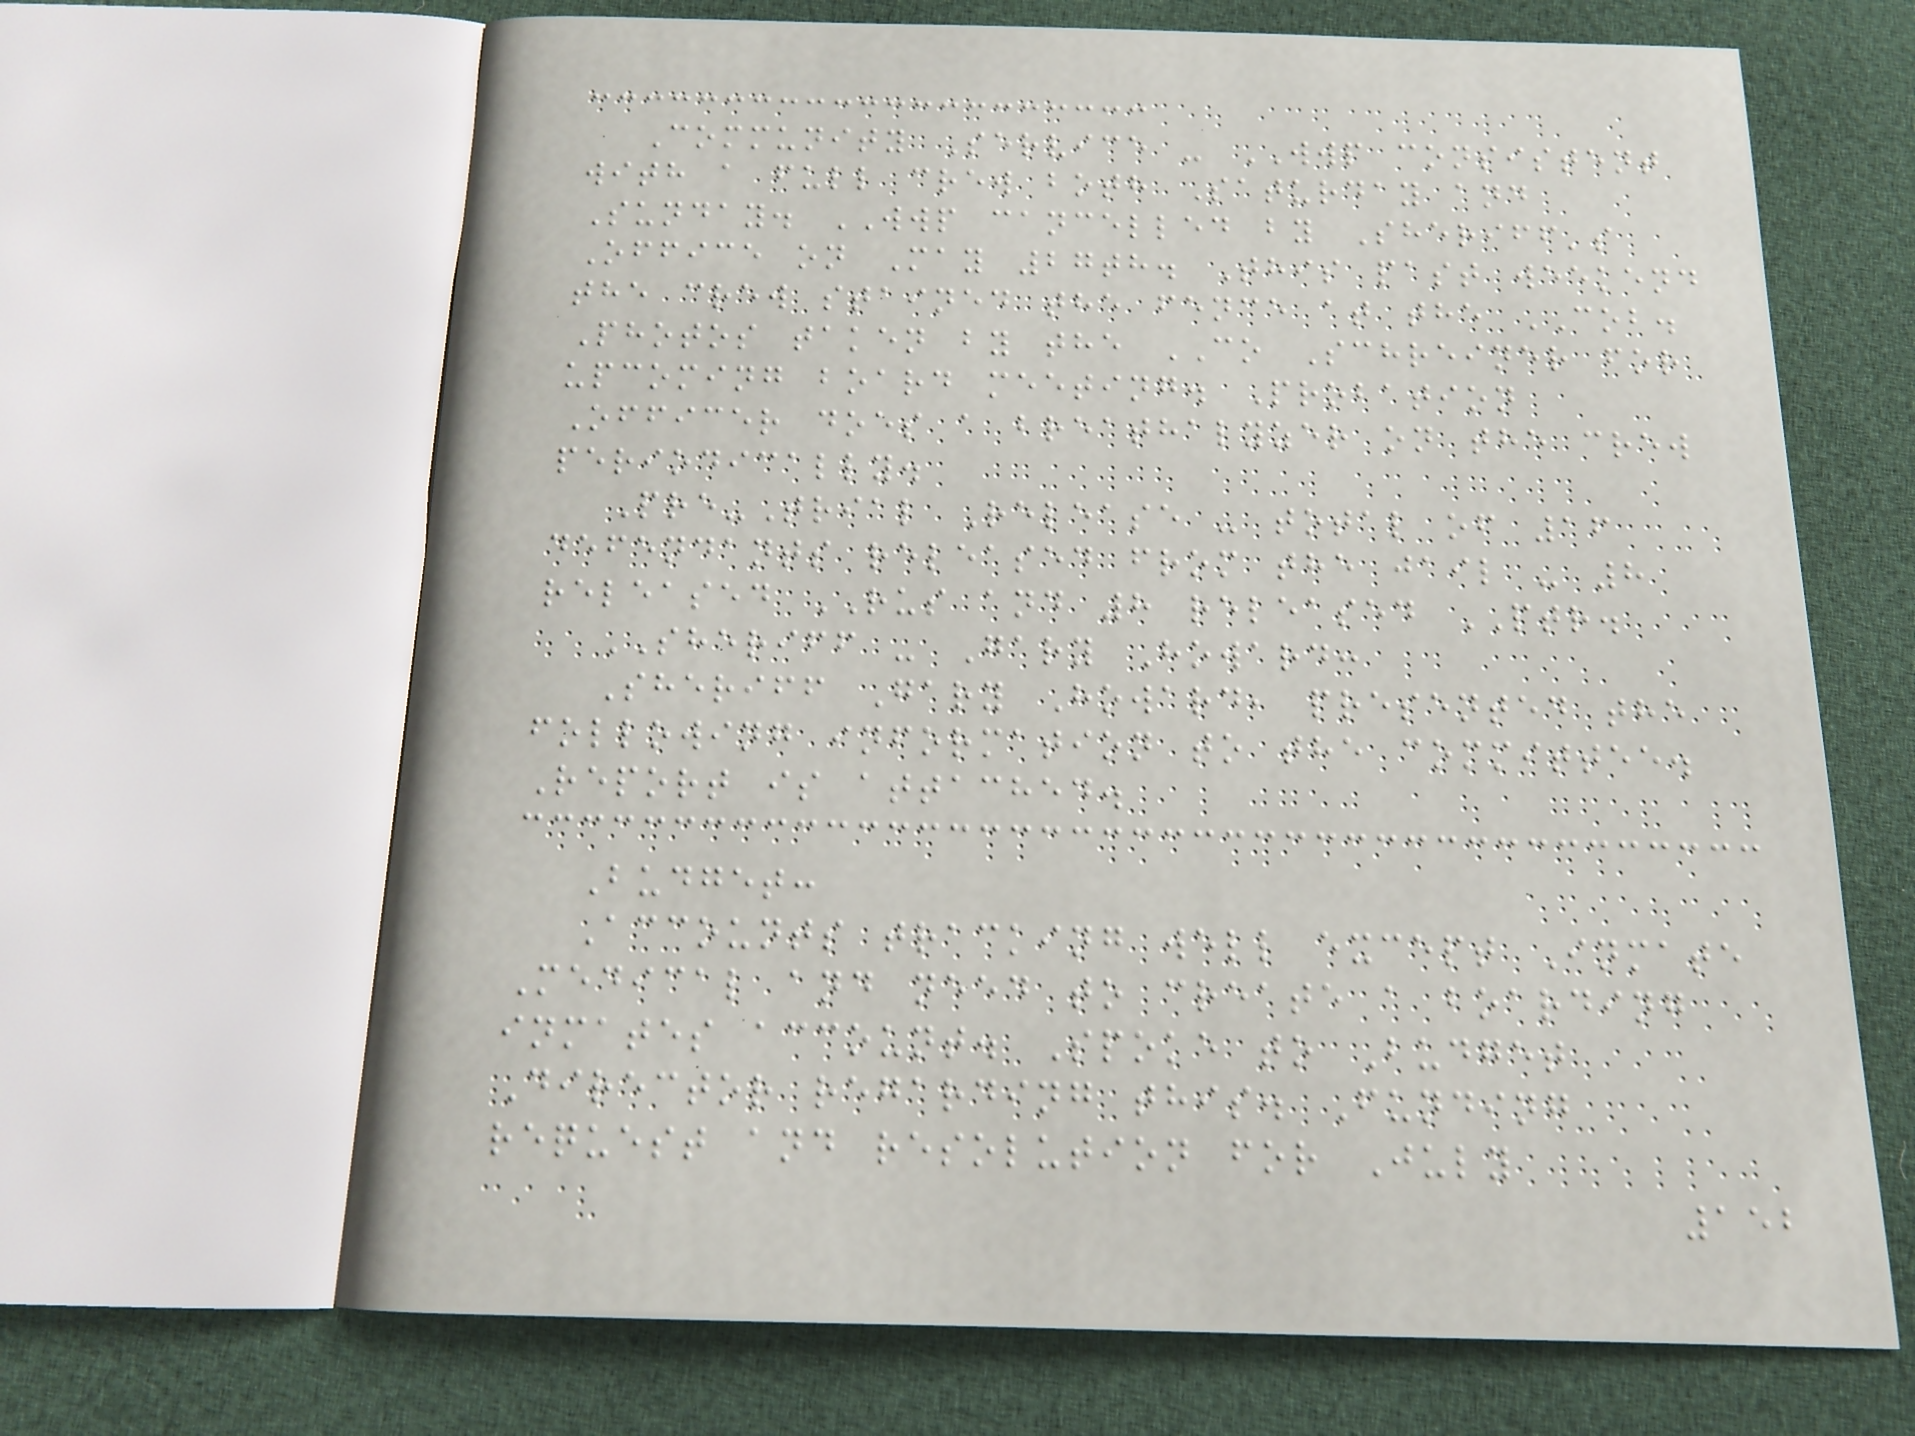Community Service - WWP consistent
with a full crew both Saturday and
Sunday. WWP cancelled by Sheriff's
Office on May 27th. This past weekend
the crew stained the fence at the COB.
Photos taken by the CO Schreiner for
upcoming board meeting. Probation
Officer does a breathalyzer on the crew
periodically.
Pre-Trial Release - total of 16
defendants released from the jail - 8
released RUS and 8 released PTR.
SHERIFF - Gary Howard:
Sheriff Gary Howard, presented the
following information to the committee.
Report is attached.
Budget:
Accounts tracking well except Inmate
Medical and need to create a boarding
inmates account. Spoke to Budget
Director regarding this. Funding
request and resolution for July
152
